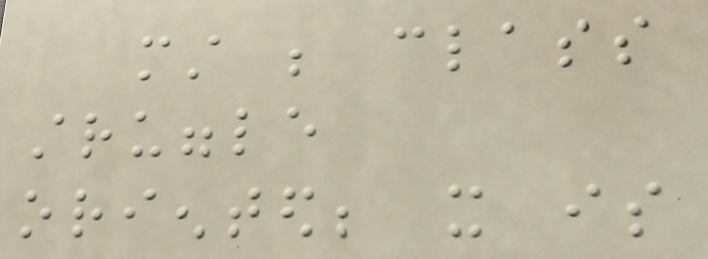must be class
struggle
oriented; it is
